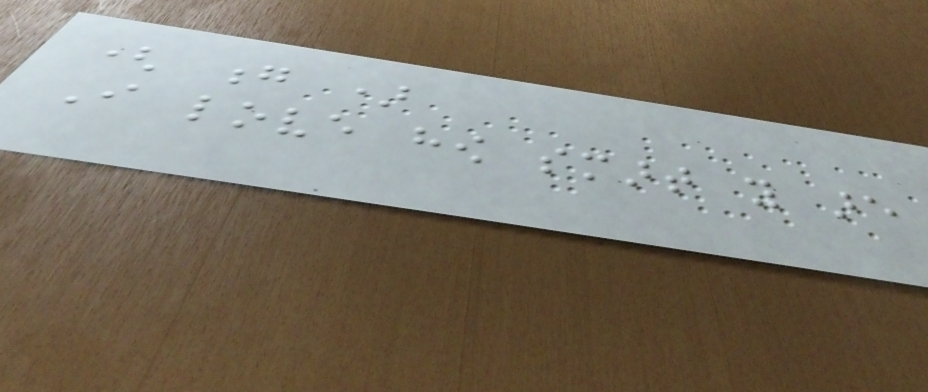( g )
I love how smart you are
